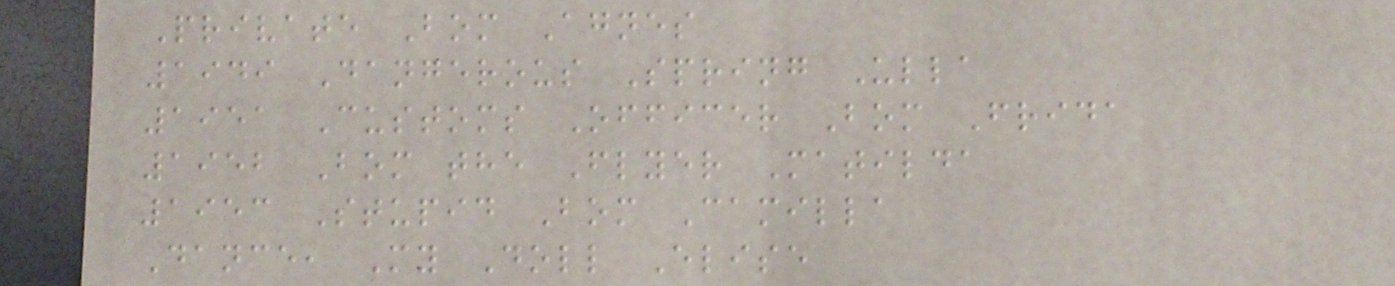Private Bom Agnes
1949 Dangerous Spring Ulla
1951 Customs Officer Bom Frida
1952 Bom the Flyer Matilda
1953 Stupid Bom Camilla
Dance, My Doll Elise
